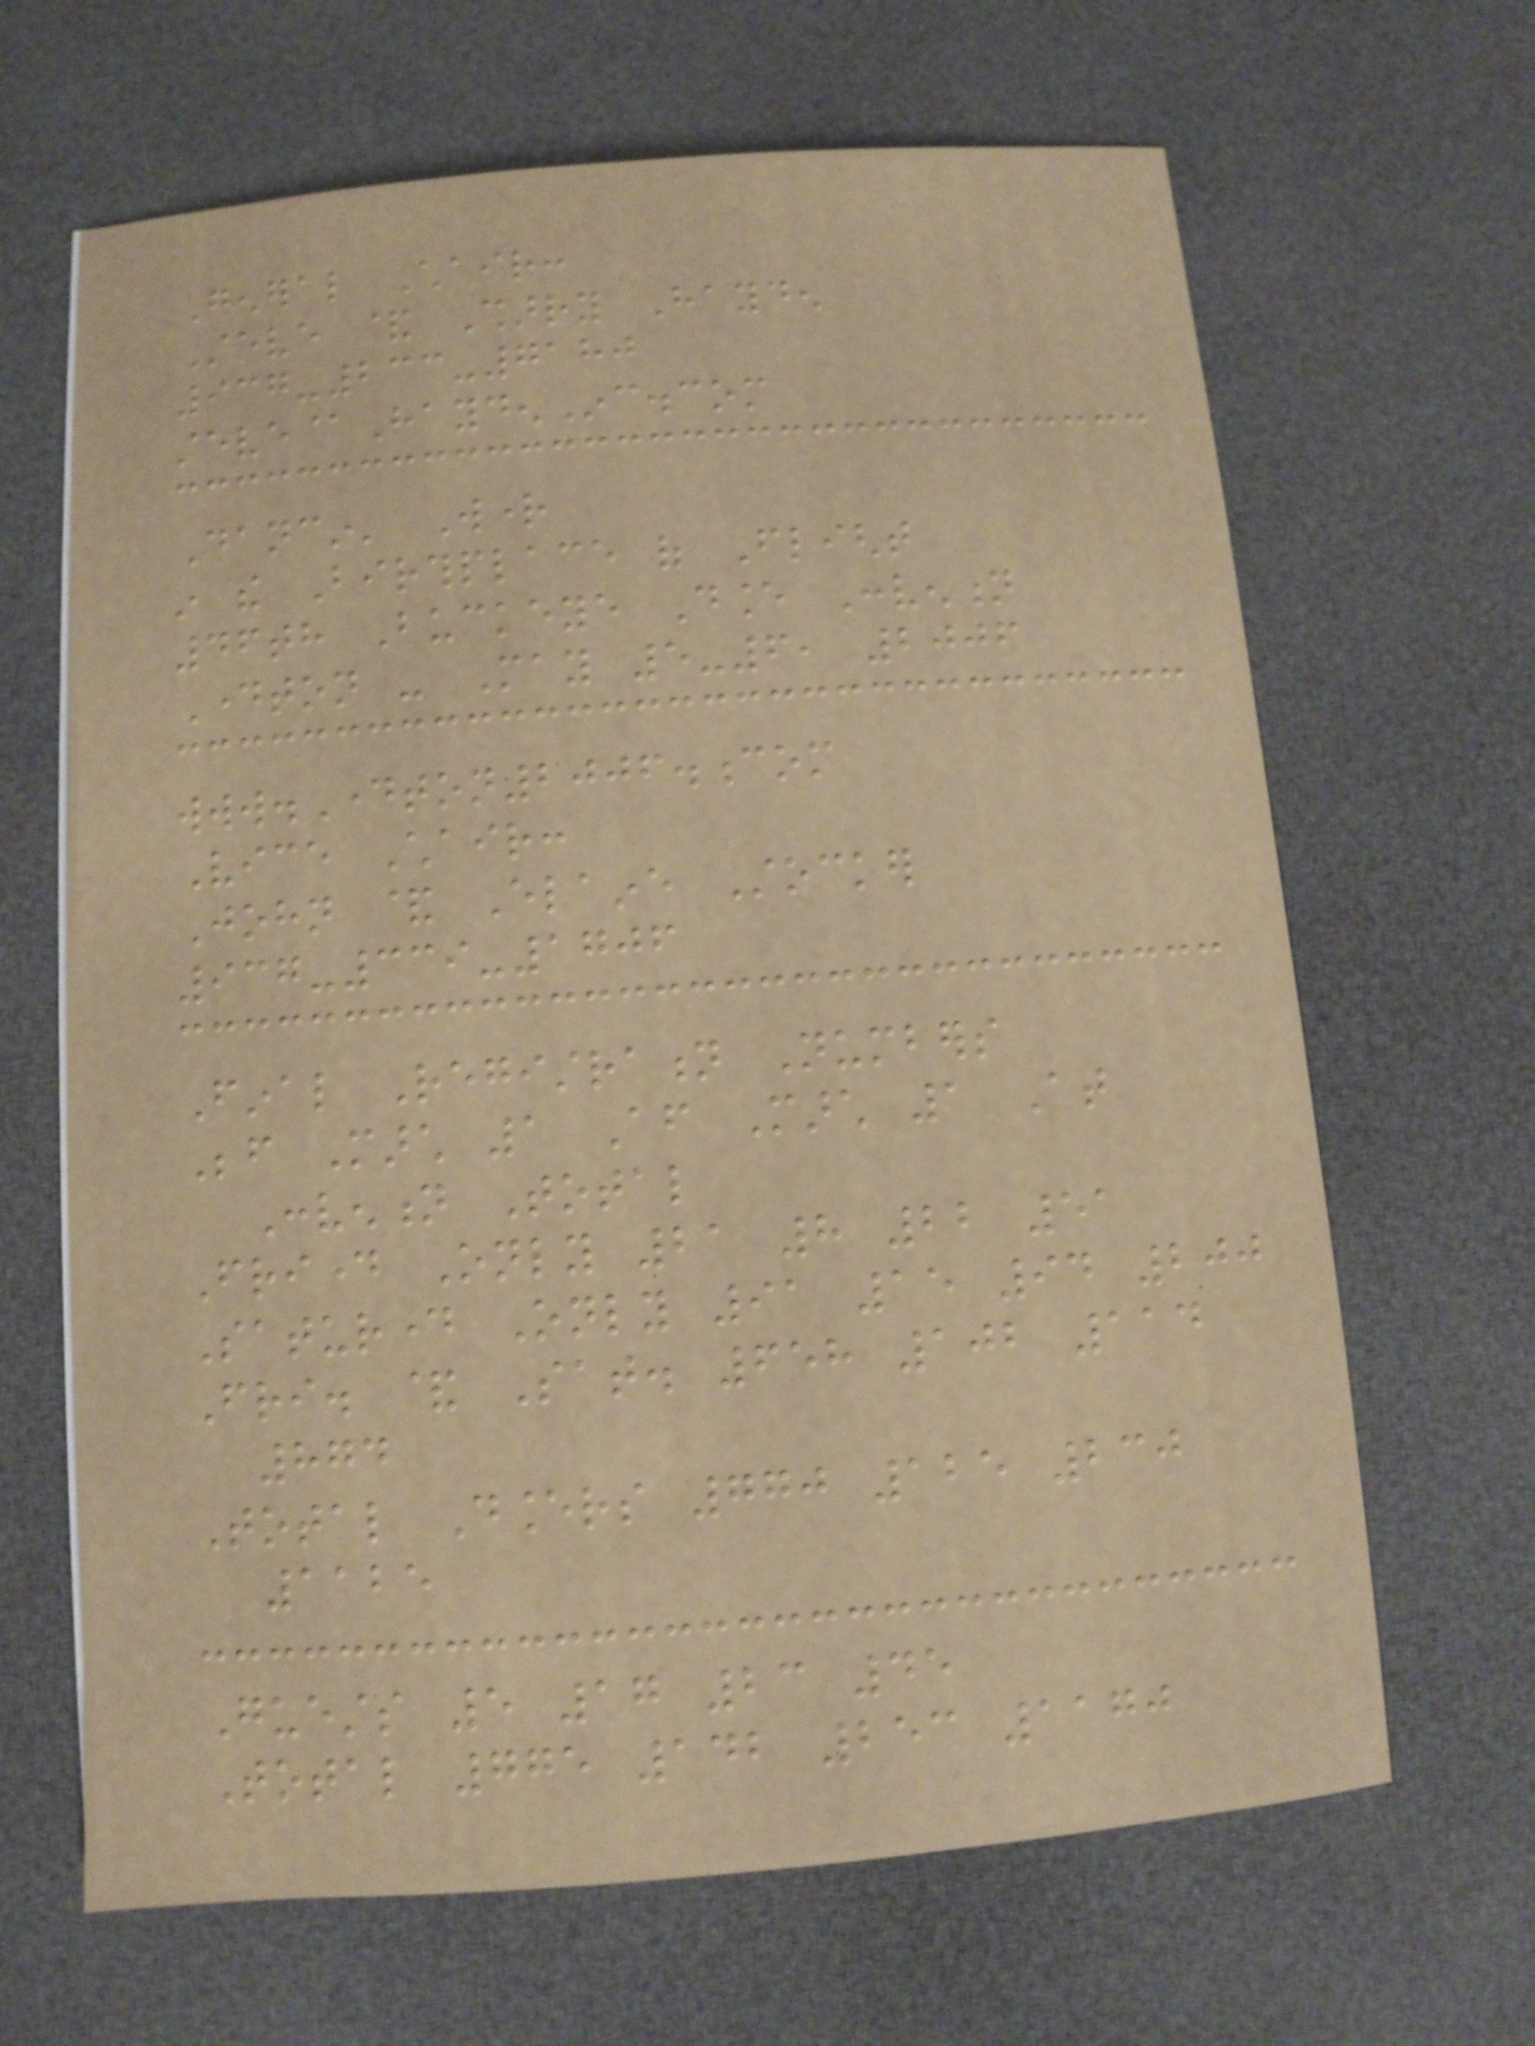General Chair:
Steve & Sharry Hayden
937-233-7180
steve@HaydenInc.com
Dancin' Wright
in the Birthplace of Flight
46th Buckeye Dance Convention
Dayton - May 5-6, 2006
www.Dayton2006.com
Vice Chair:
John & Elaine Stocker
937-339-1706
Final Registration Numbers
Before March 1 After March 1 At
Convention Total
Friday Only 21 8 22 51
Saturday Only 91 15 94 200
Fri. & Sat. 658 102 114
874
Total Dancers 770 125 230
1125
Guests 5 17 23 45
Total 775 142 253 1170
